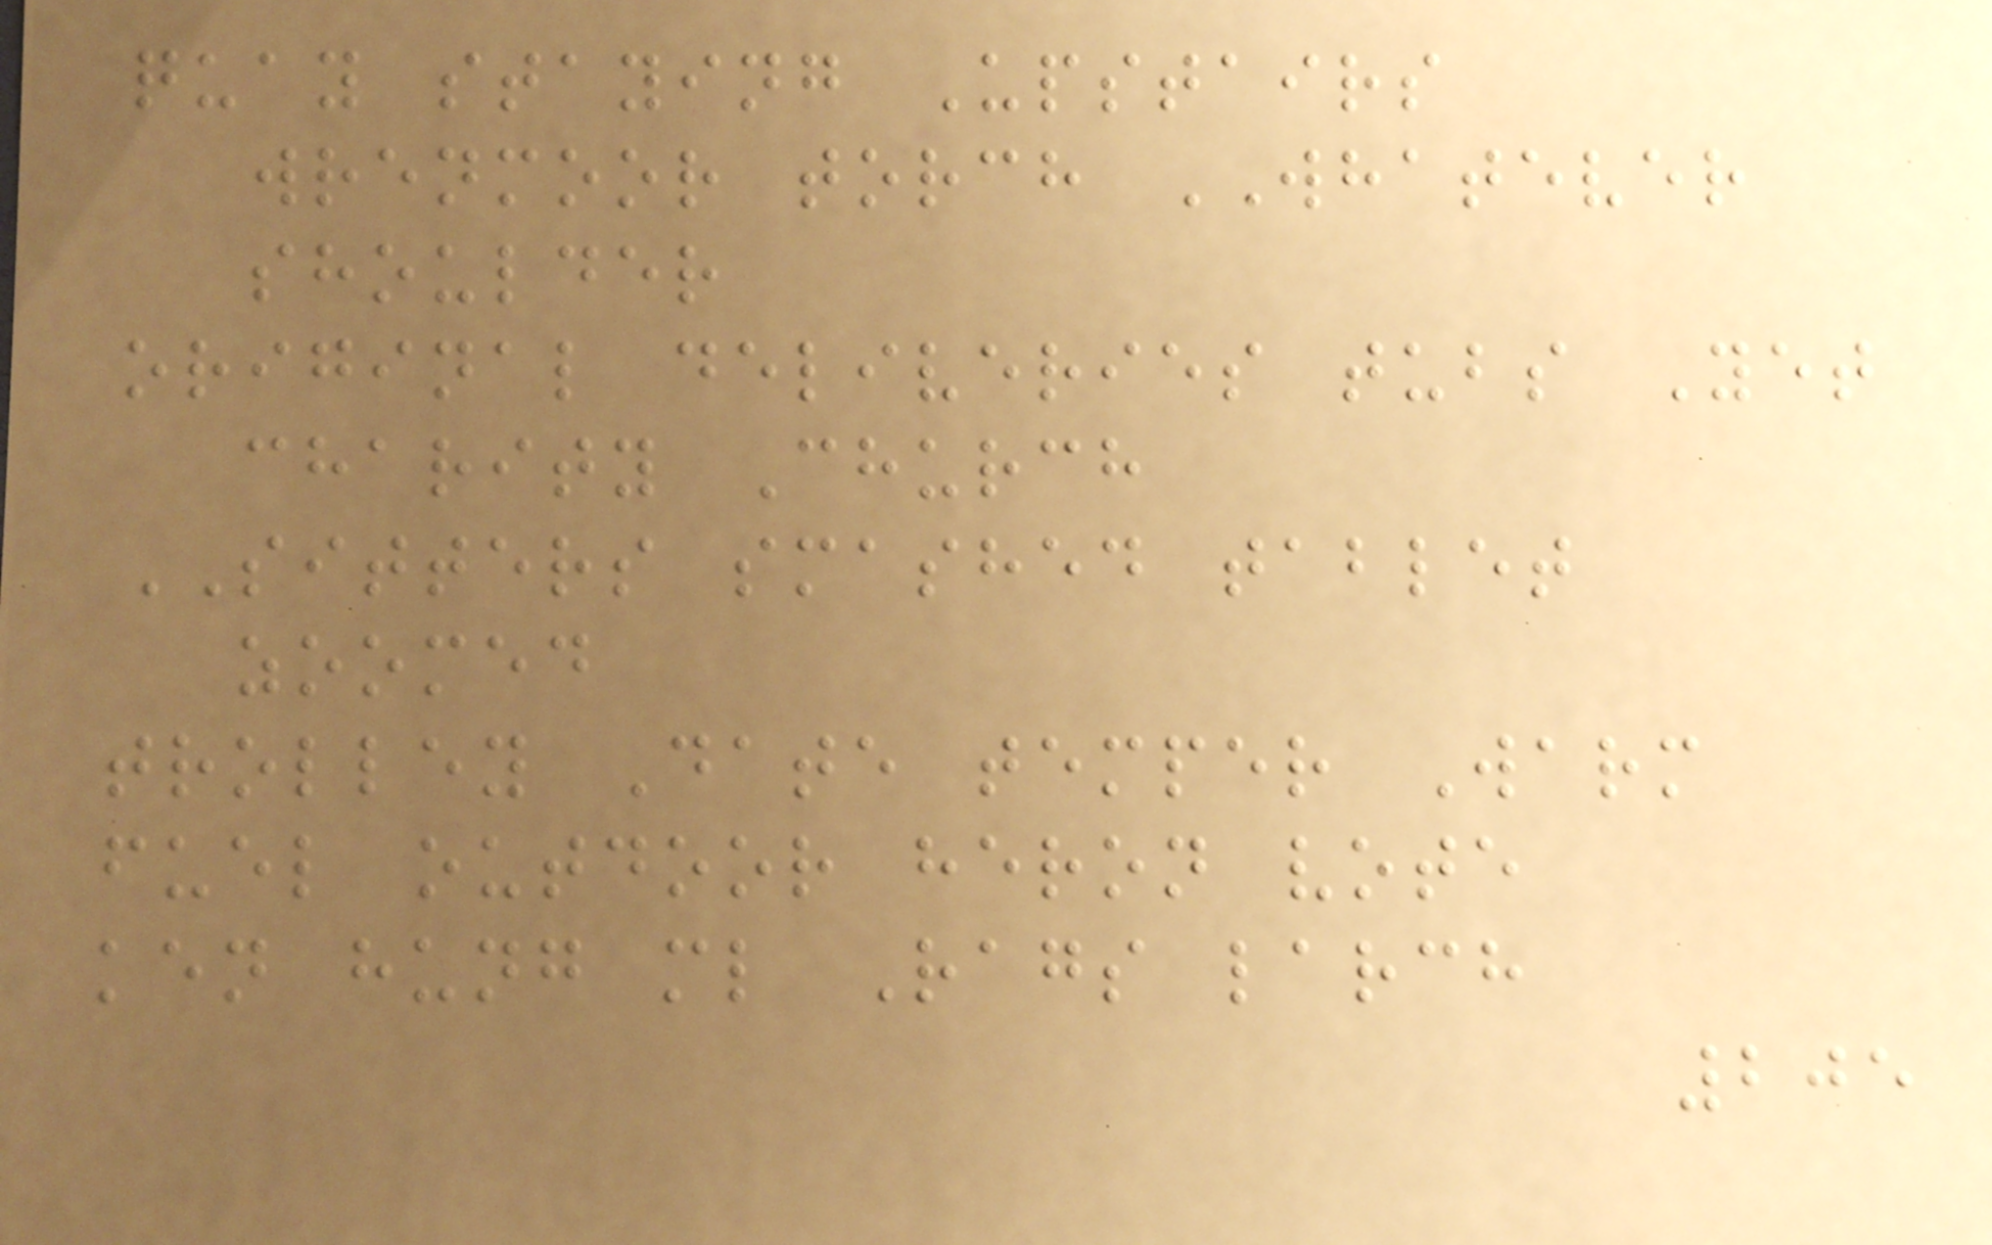quay staying Upstairs
wrenmoor torch WHATEVER
shoulder
original deliveries tubs Yet
charity Church
SITTERS smashed tablet
zoomed
trolley Date temper Warm
fuel outdoor heron vote
ken hung ml Rags larch
205
